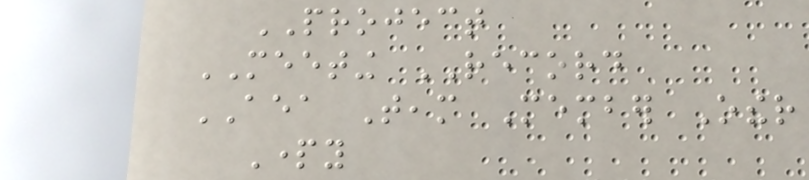PROJECT
MEETING RECORD
AEA Team Member Other
Party
